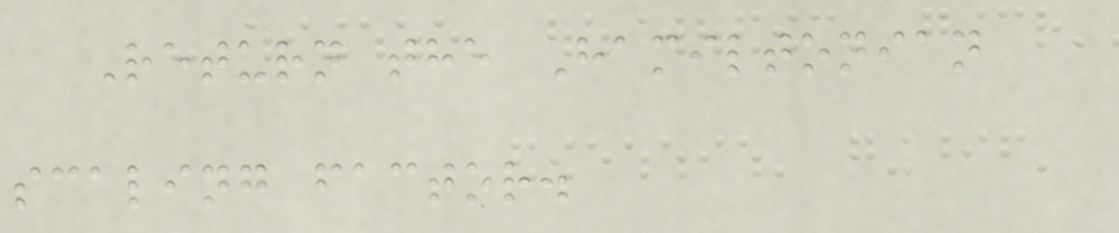Return the Hamiltonian
scaling factor.
